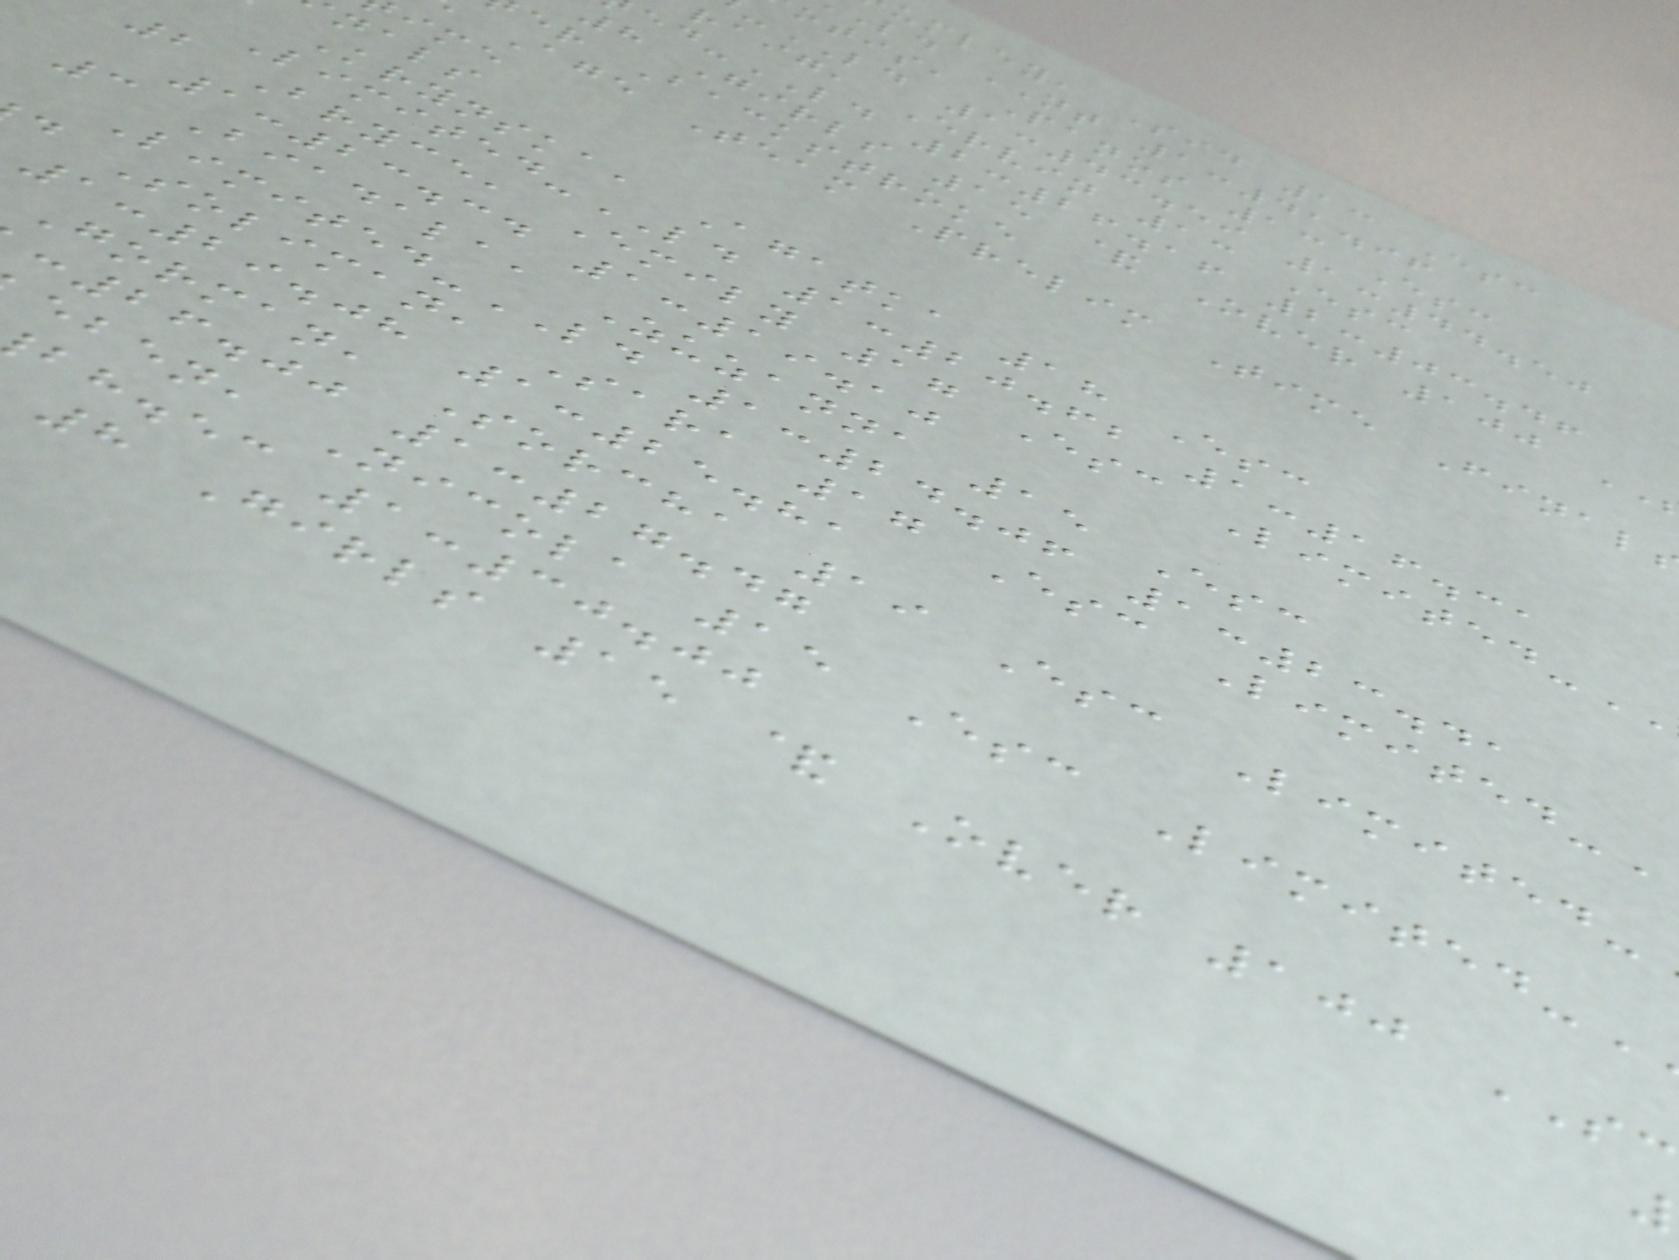umley, Sid 13 Esc
ld NT 1:41.96
otis, Panos 13 Esc
-LD 1:43.59 1:44.50
raig, Ervin 13 Esc
ed-LD 2:26.16 2:03.46
8 Girls 15 & Over 100
er Backstroke
Age Team Prelim Time Final
nals
Krynska, Agatka 18 Esc
Limited-LD 1:20.62 1:16.31
2 Bryce, Emily 17 Esc Limited-
1:23.34 1:19.10
3 Biadala, Zuzanna 15 Esc
Limited-LD 1:24.06 1:23.41
d Soliman, Sara 17 Esc Limited-
1:29.08 1:25.81
Gorman, Sorcha 19 Esc Limited-
:26.00 1:27.47
eben, Nicola 15 Esc Limited-
bh.ec 1:30.00
8 Girls 15 & Over 100 SC
